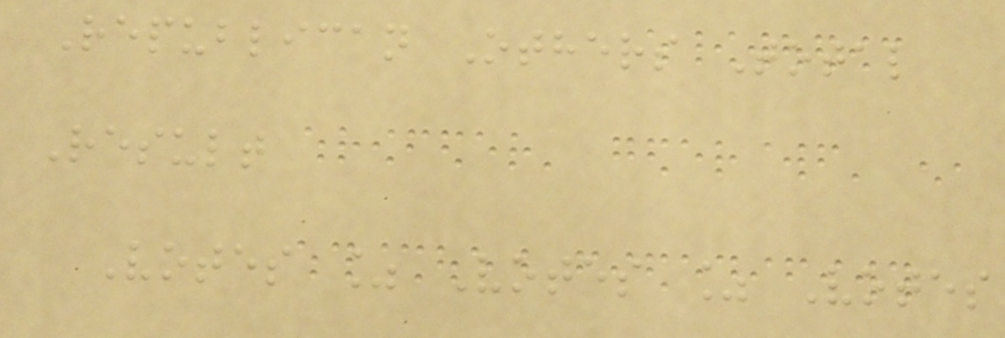Republican Others Total
Result
Votes % Votes % Votes
